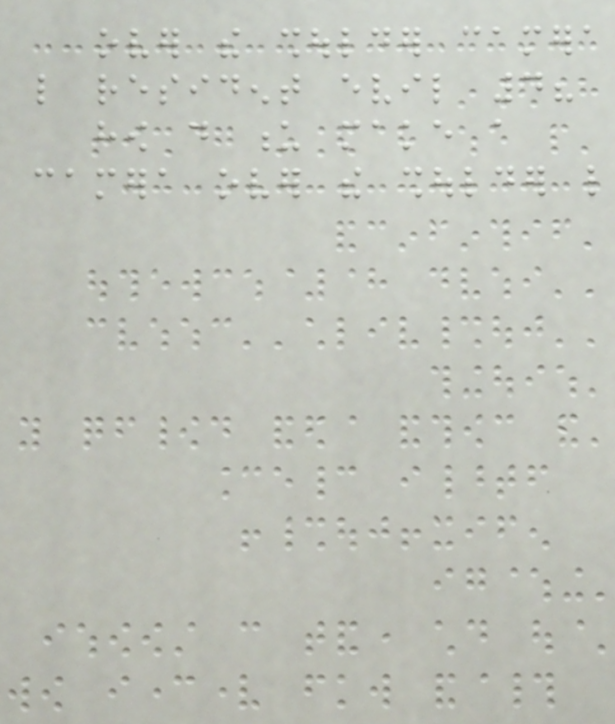over the shoulder camera
like resident evil 4?
how do u make a
camera over the shoulder like
